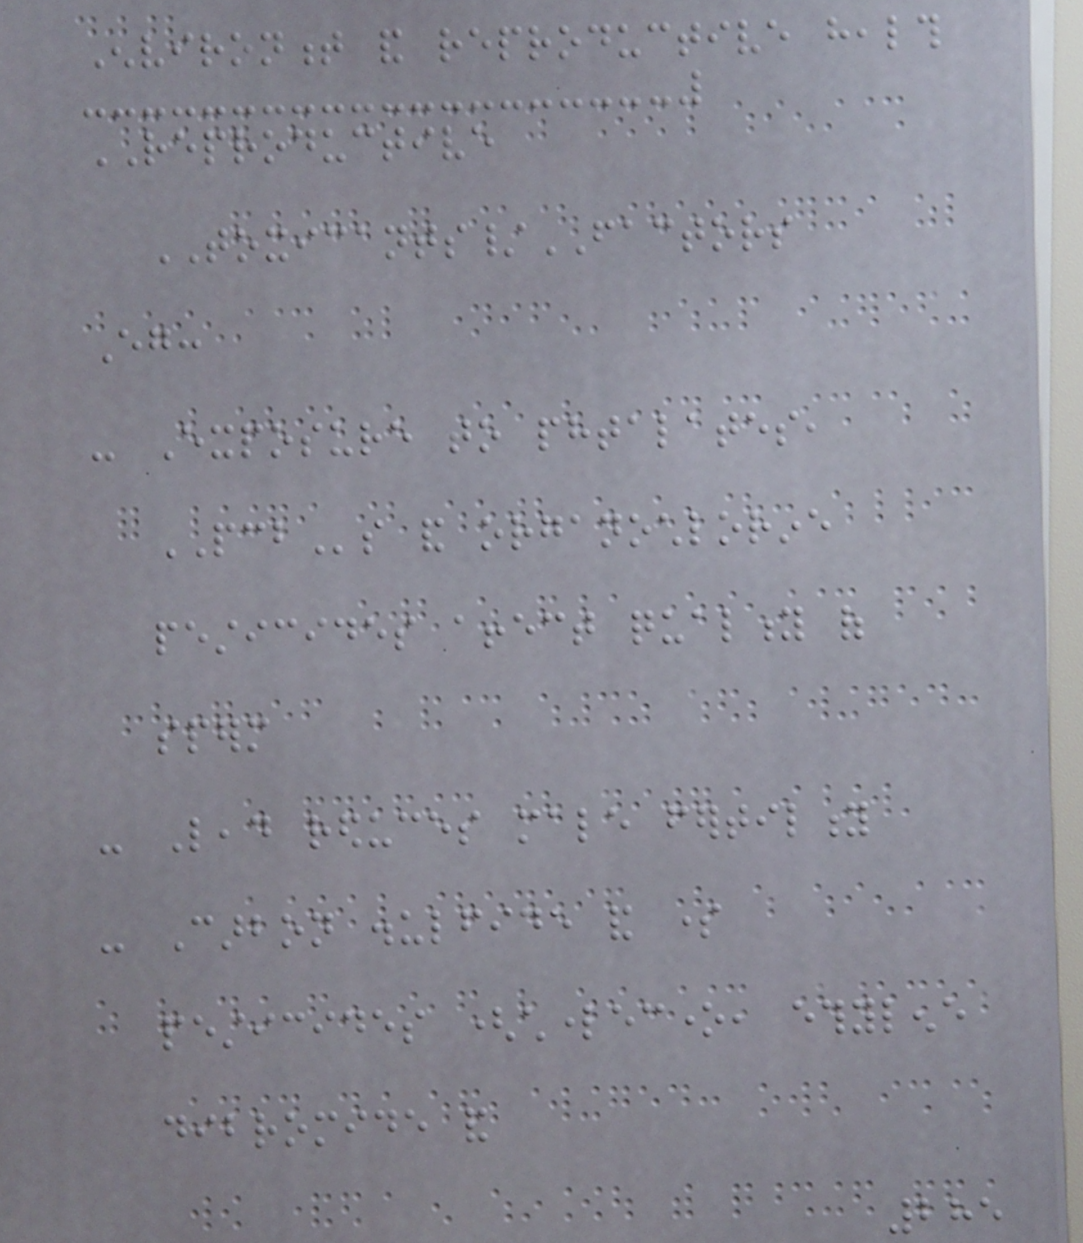Environment and reproductive health
REPRODUCTIVE
TOXICANTS/FACTORS
Eg:
- Exposure to phtalates,
PCBs and organochlorine
pesticides affect quality of
sperm
- Lead reduces male fertility
- Carbon disulfide and some
pesticides (chlordecone, ethylene
dibromide and
285
